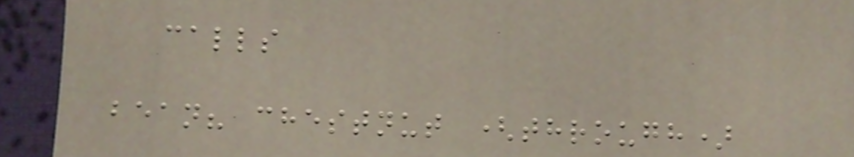calls
bean? chestnut (through)
